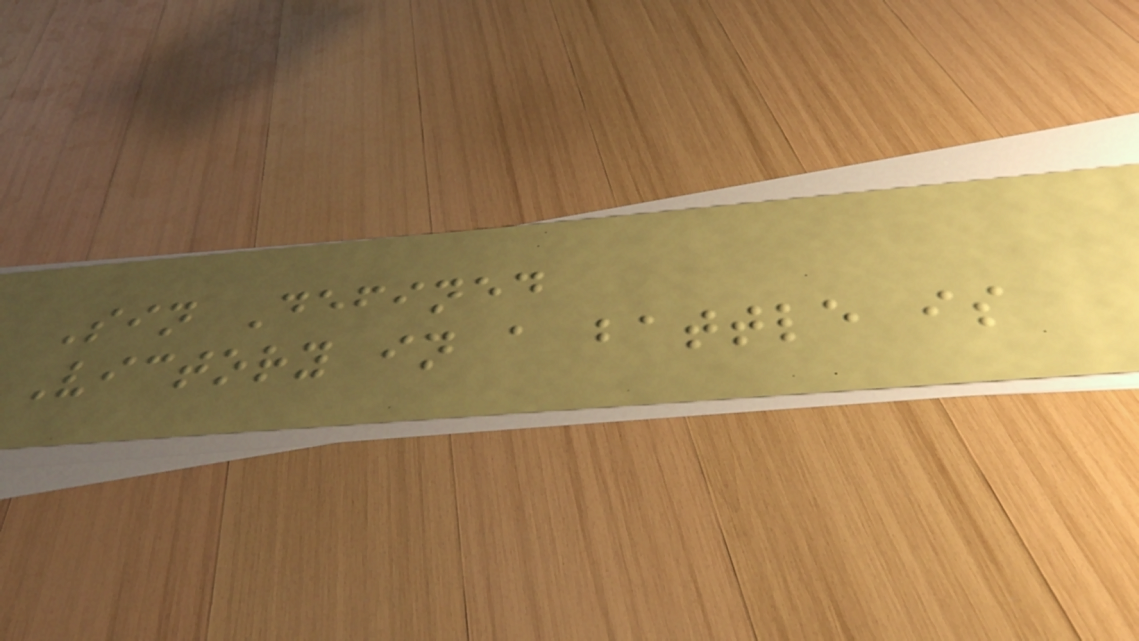Sin Defined
Victory in a battle is
